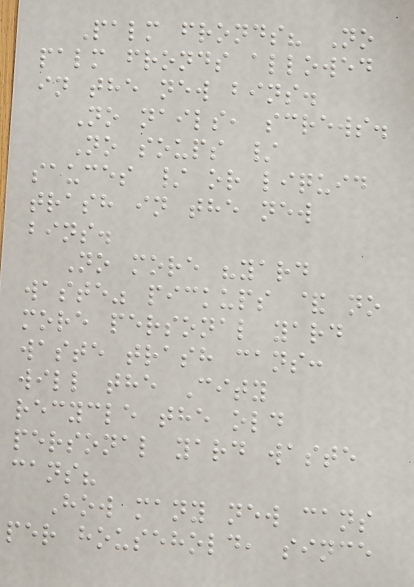Palm fronds? No
palm fronds allowed
in the new bins.
No nails, screws.
No soups /
sauces / or liquid
trash in the new
bins.
No more "yard
waste" pickups & no
more personal yard
waste trash cans:
will the City
recycle the old
personal yard waste
cans?
How many new cans
per household, since
